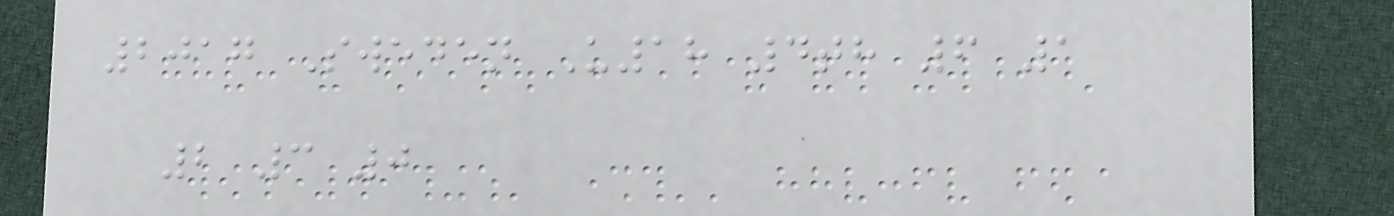2017 Sweden U18 4th 6 1
2 3 0
